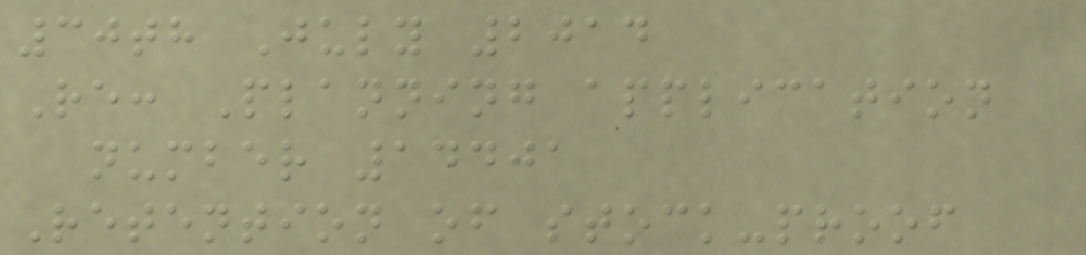30th July 2014
Re: Planning application
number 14401
Retention of stock-proof
